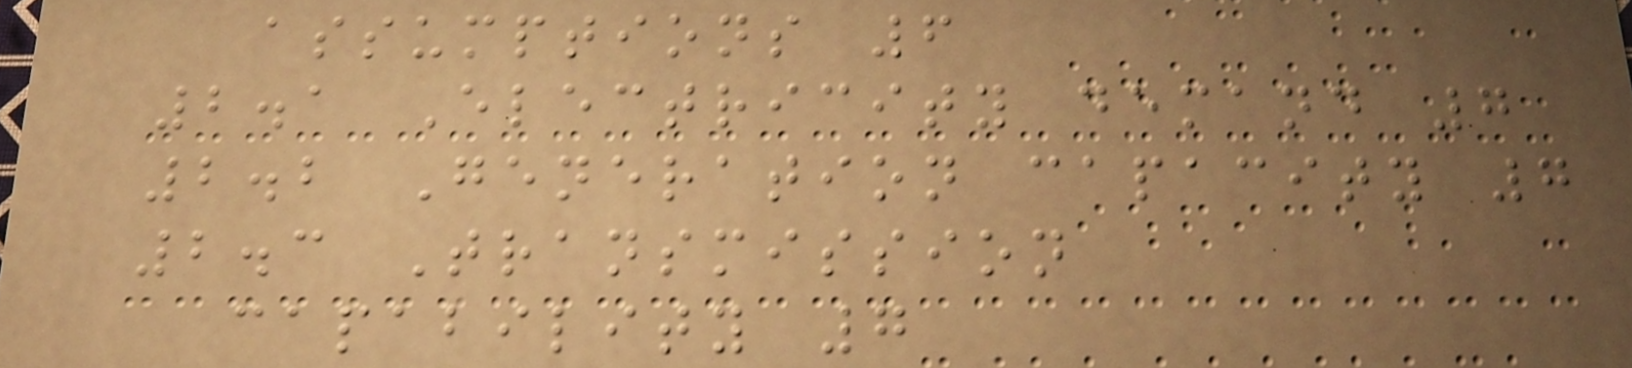assumptions 6
2.1 Electricity demand 7
2.2 Generation capacity 7
2.3 Transmission
capability 7
